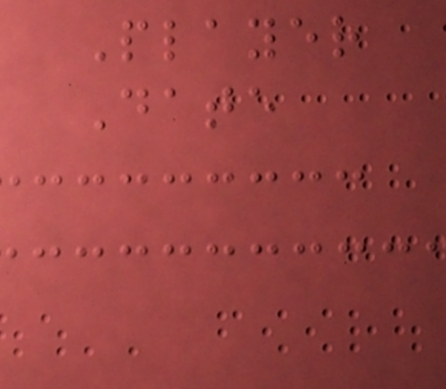Player
Date
